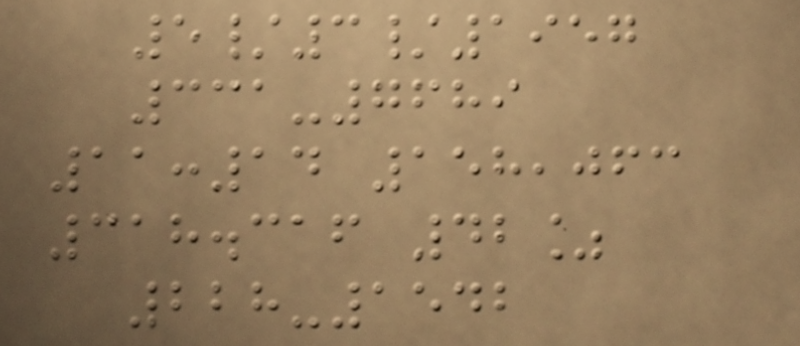5/3/1957
331-7689
11:14 158,063
318.316 42%
228-1542
